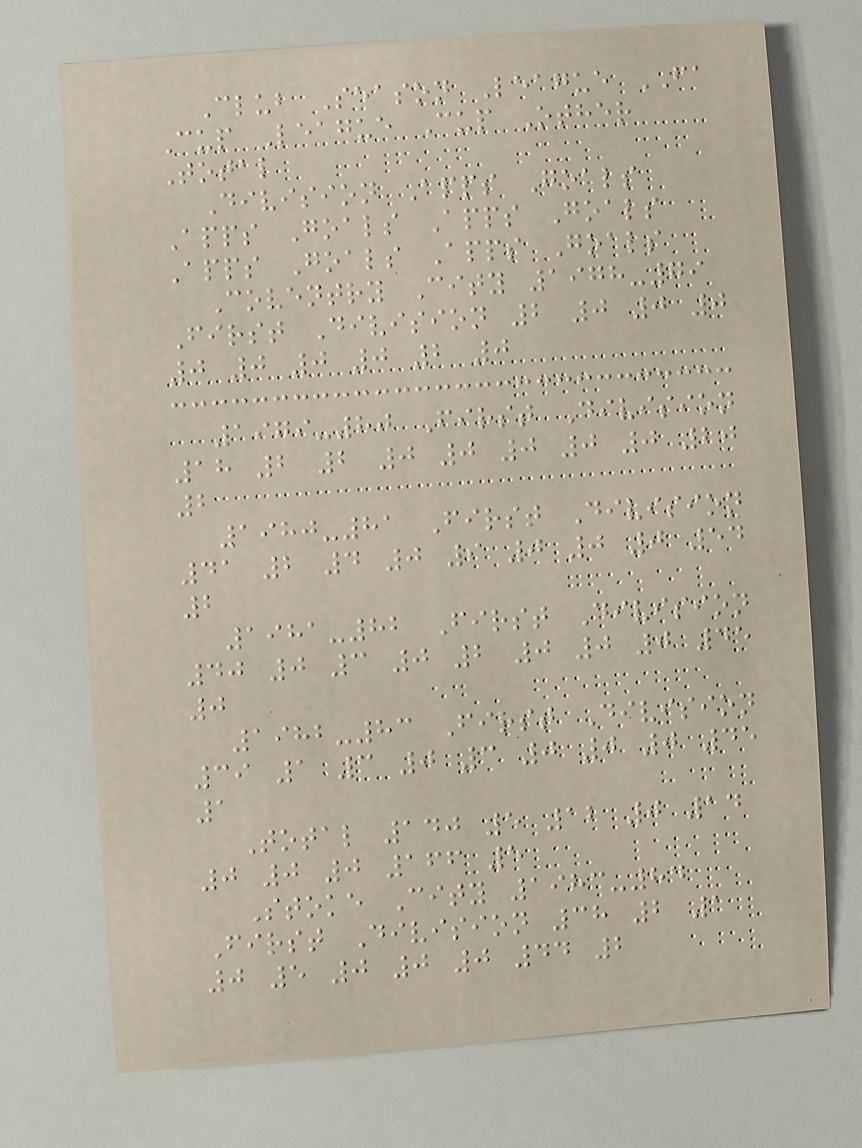Club Season League FA
Cup League Cup Other
Total
Division Apps Goals
Apps Goals Apps Goals
Apps Goals Apps Goals
Coventry City 1978-79
First Division 2 0 0 0
0 0 0 0 2 0
1979-80 First Division
18 2 2 0 0 0 0 0 20
2
1980-81 First Division
41 2 4 0 9 0 0 0 54
2
1981-82 First Division
40 0 3 0 2 0 0 0 45
0
1982-83 First Division
39 1 3 0 3 0 0 0 45
1
Total 140 5 12 0 14
0 0 0 166 5
Stoke City 1983-84
First Division 38 2 1
0 5 0 0 0 44 2
